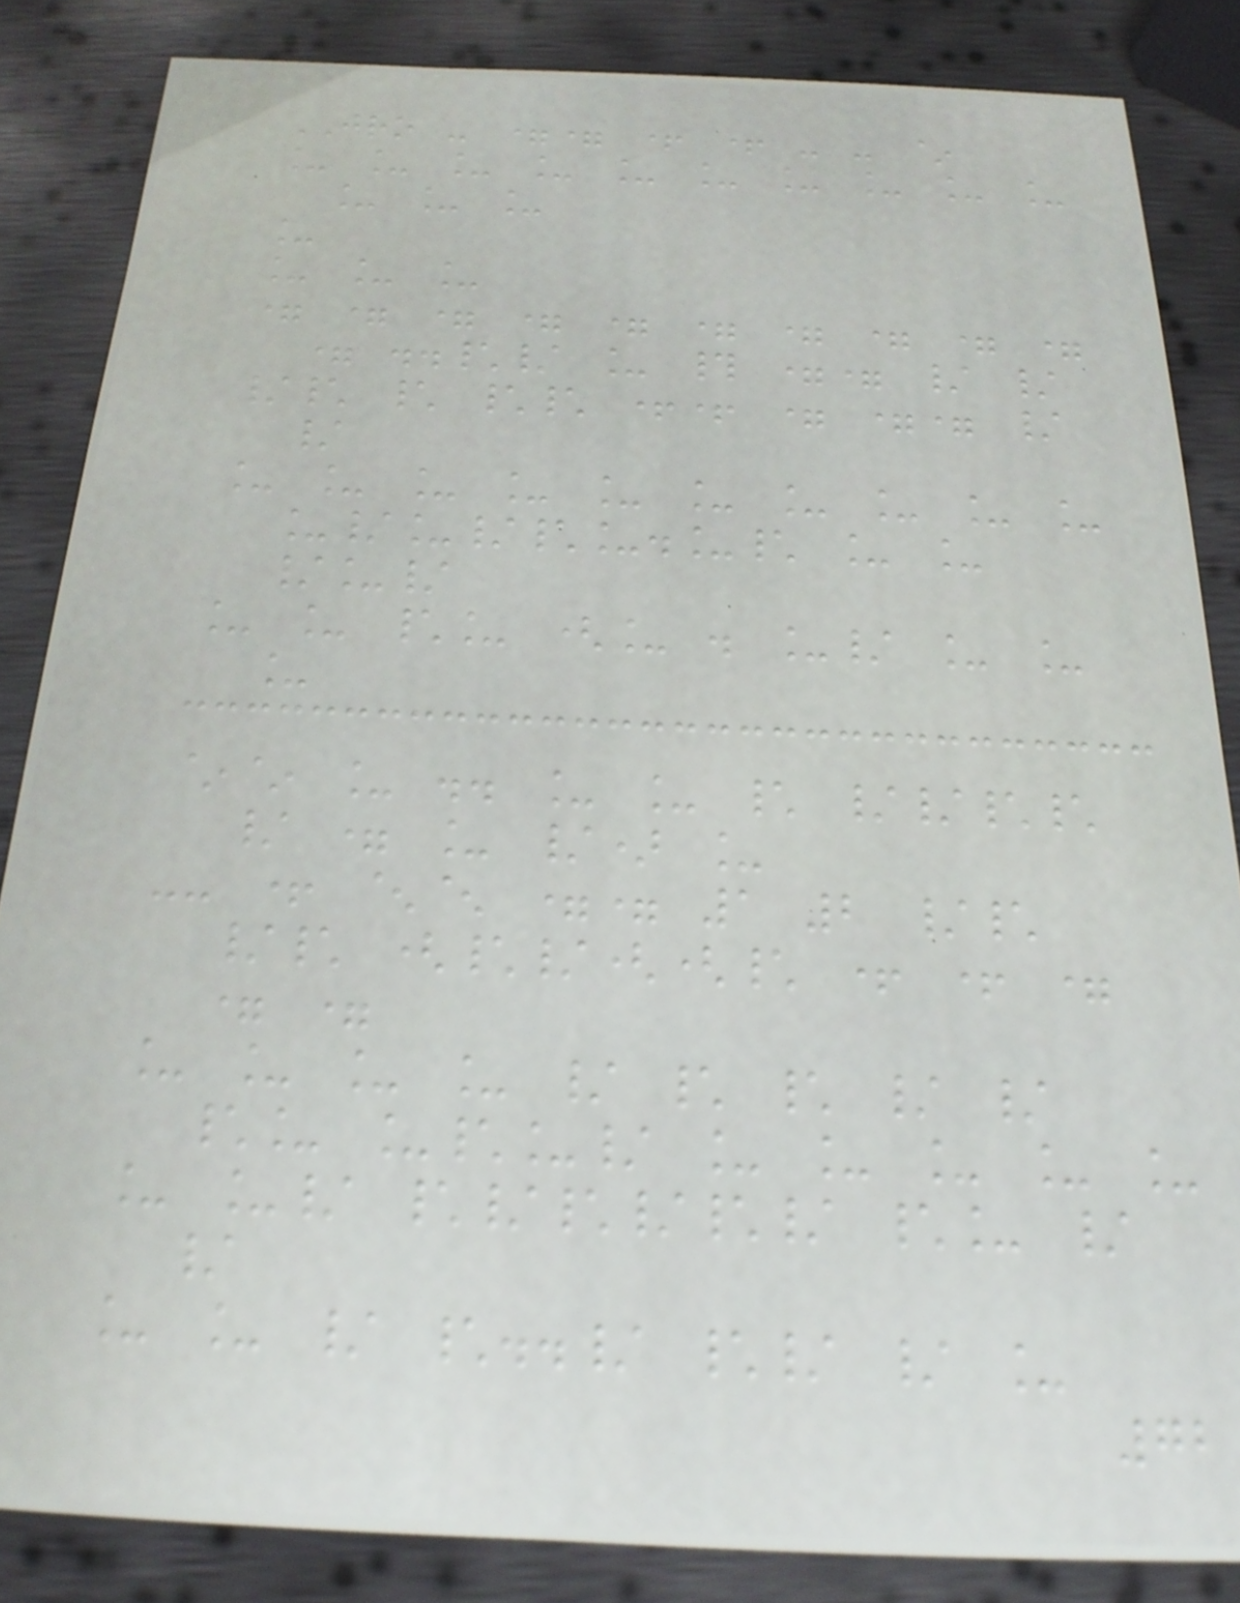JRO - == + + - - ~
_ _ _ _ _ _ _ _ _ _
_ _ _
_
_ _ _
= = = = = = = = = =
= ..\/ _ # == / /
/\ \ \\ ++ = == /
/
_ _ _ _ _ _ _ _ _ _
_/_/\_._\ _ _
/_/
_ _ \_ (_ . _/ _ _
_
~~ _ .. _ _ \ //\\
/ = _ /) _
-- + ^^ == 1 2 /\
/\ (\/((\ + + =
= =
_ _ _ _ / \ \ / /
\_ _\_/ _ _ _ _ _
_ _/ \/\/\/ \_ /
/
_ _ / \../ \/ / _
72
